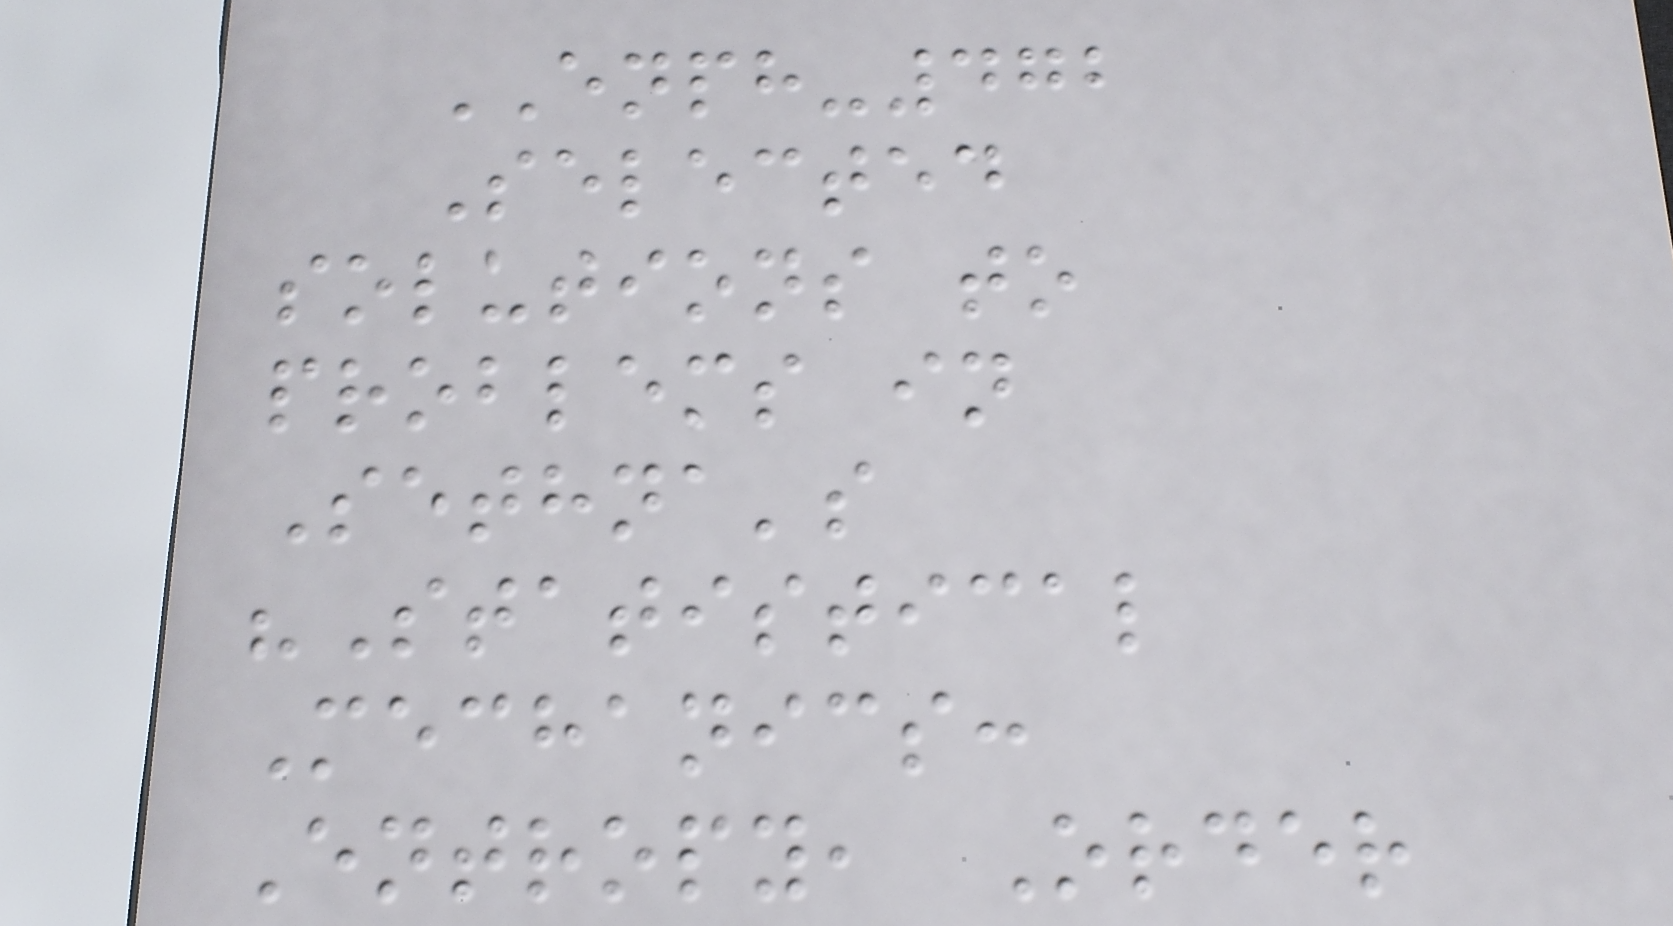ENPH-472
Selected
solutions to
problems in
Sethna's
"Statistical
Mechanics:
Entropy, Order
